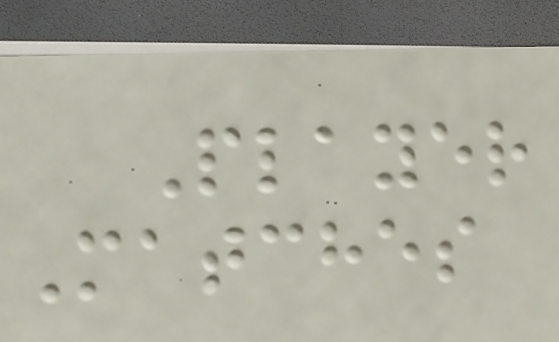Player
Matches
